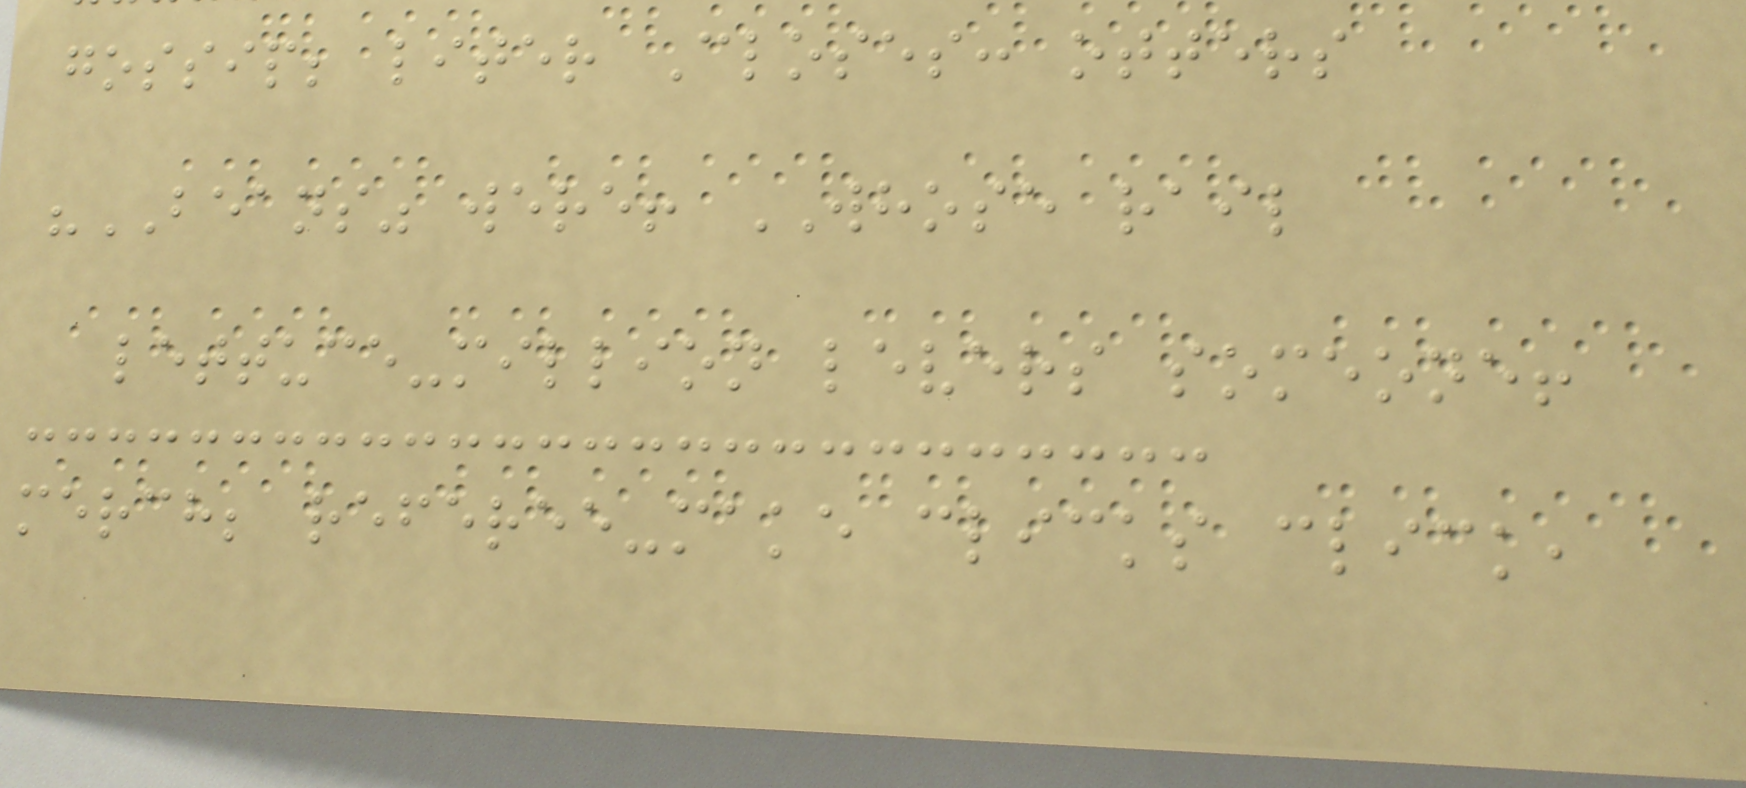gossip; liter Closes: otters
"BEANS" were! WHOSE rail
lettuce-million levers someone!
merch; referee-make clicks click,
